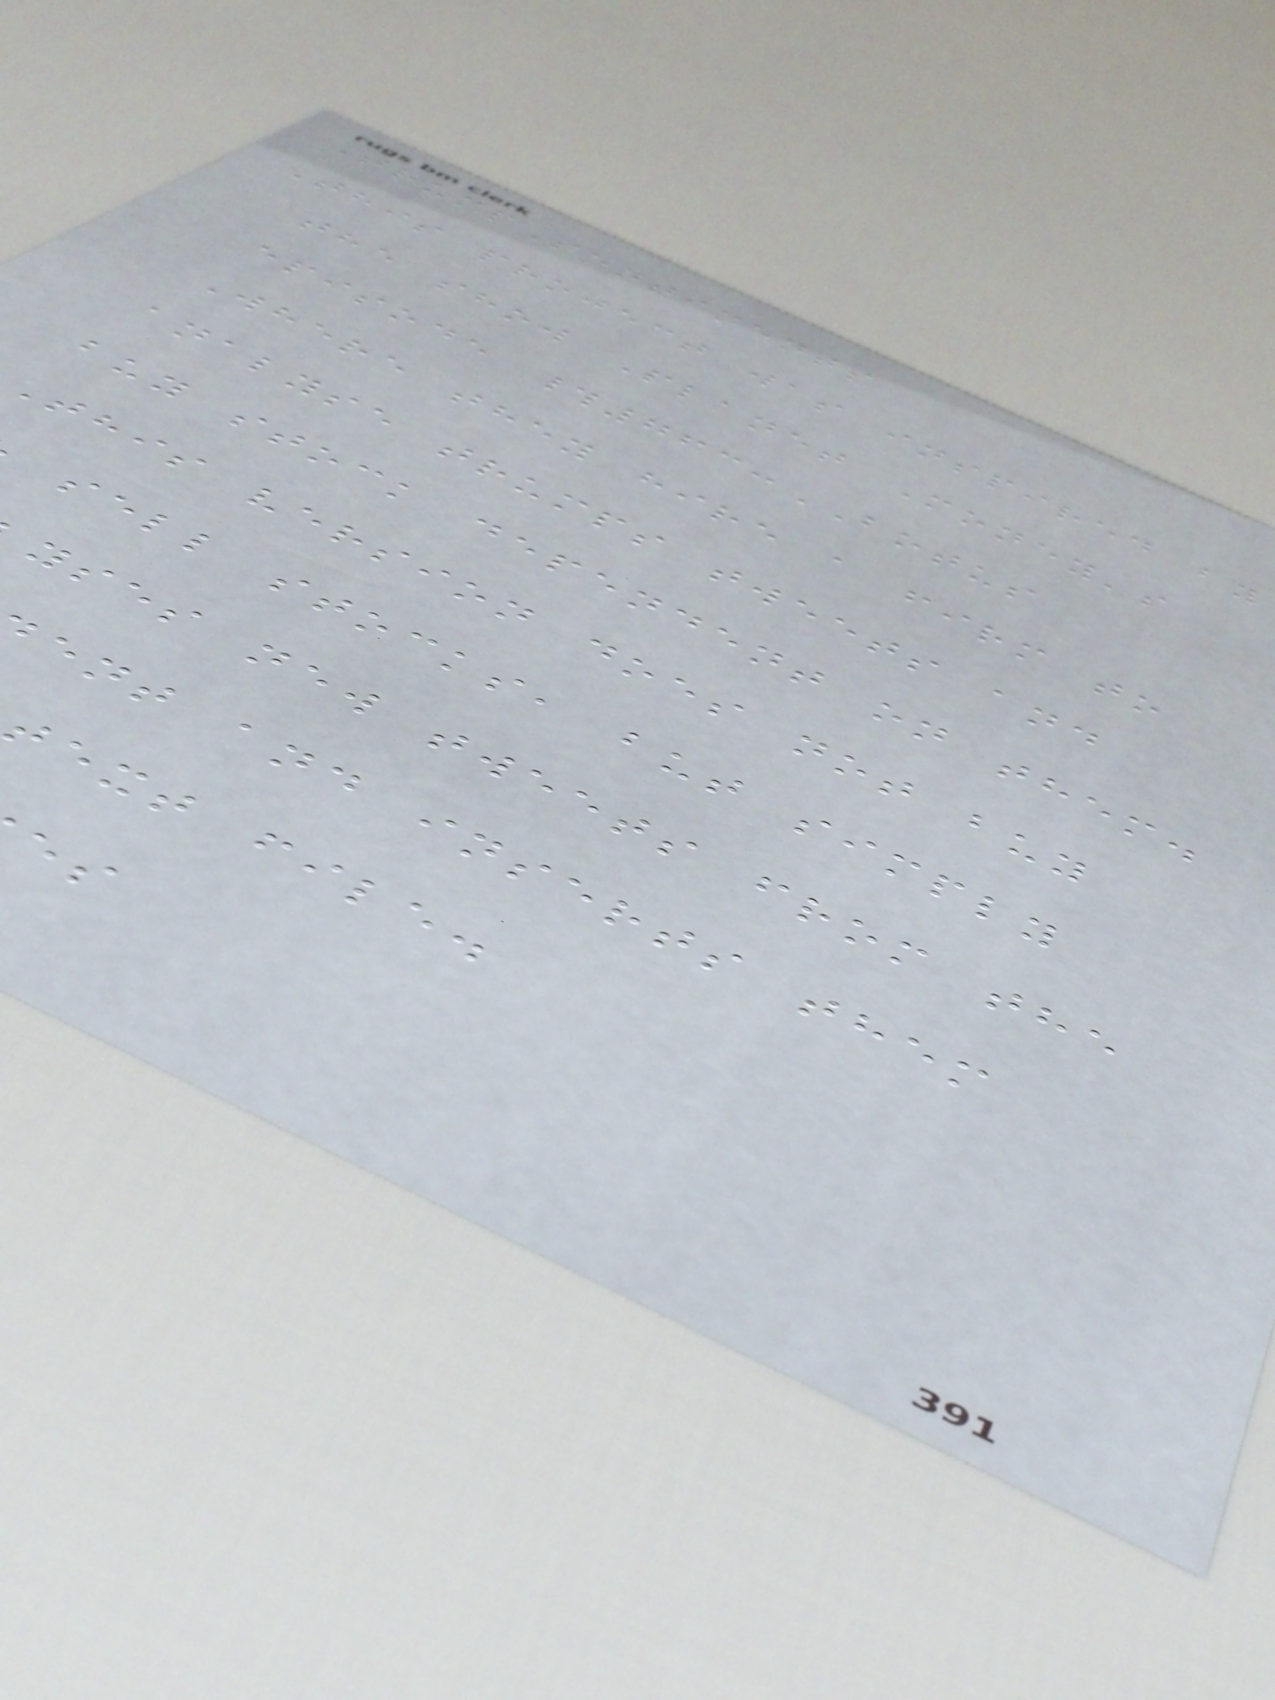TrumpSentiments
This project was inspired by
the show Planet Money's
episode #763:BOTUS
Where they hire a firm to
analyse trumps tweets and
buy stock dependent on them.
This version does not buy
sell stocks, but simply
yses new tweets from the
ent and inserts them
ext file.
